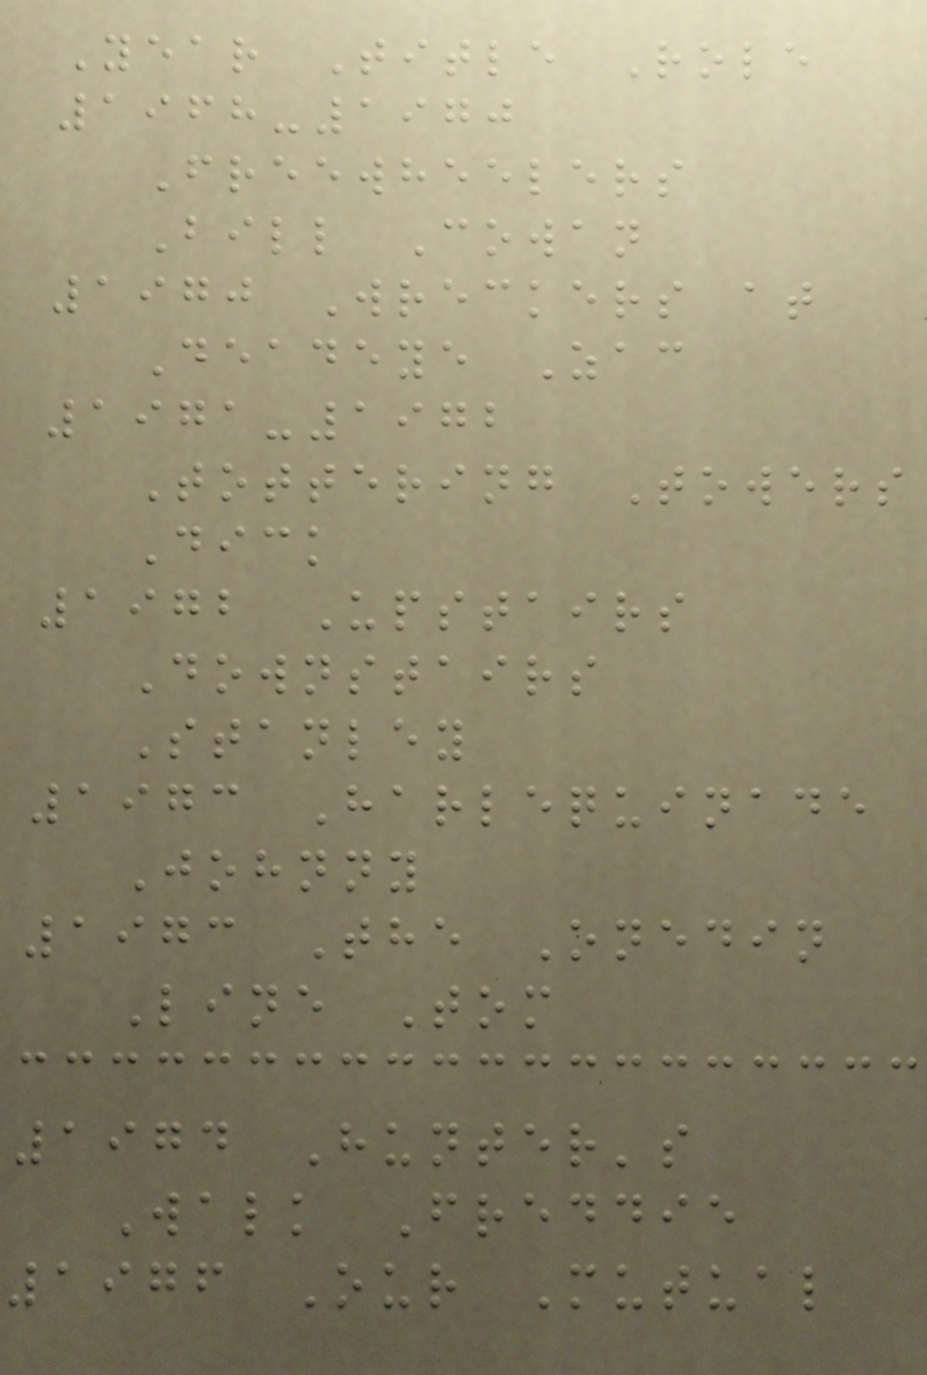Year Title Role
1968-1970
Freewheelers
Bill Cowan
1970 Wreckers at
Deadeye Zac
1971-1972
Tottering Towers
Dick
1972 Upstairs
Downstairs
Stanley
1973 Harlequinade
Johnny
1973 The Onedin
Line Tom
1974 Hunter's
Walk Freddie
1976 Our Mutual
